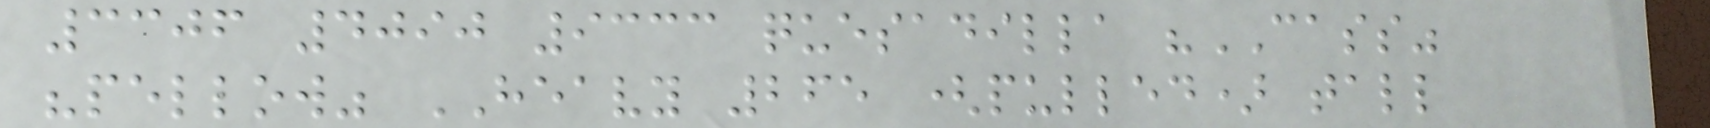3306 4090 9333 quesadilla "CASS"
"pellow" HEAVY 265 (pulled) tall
